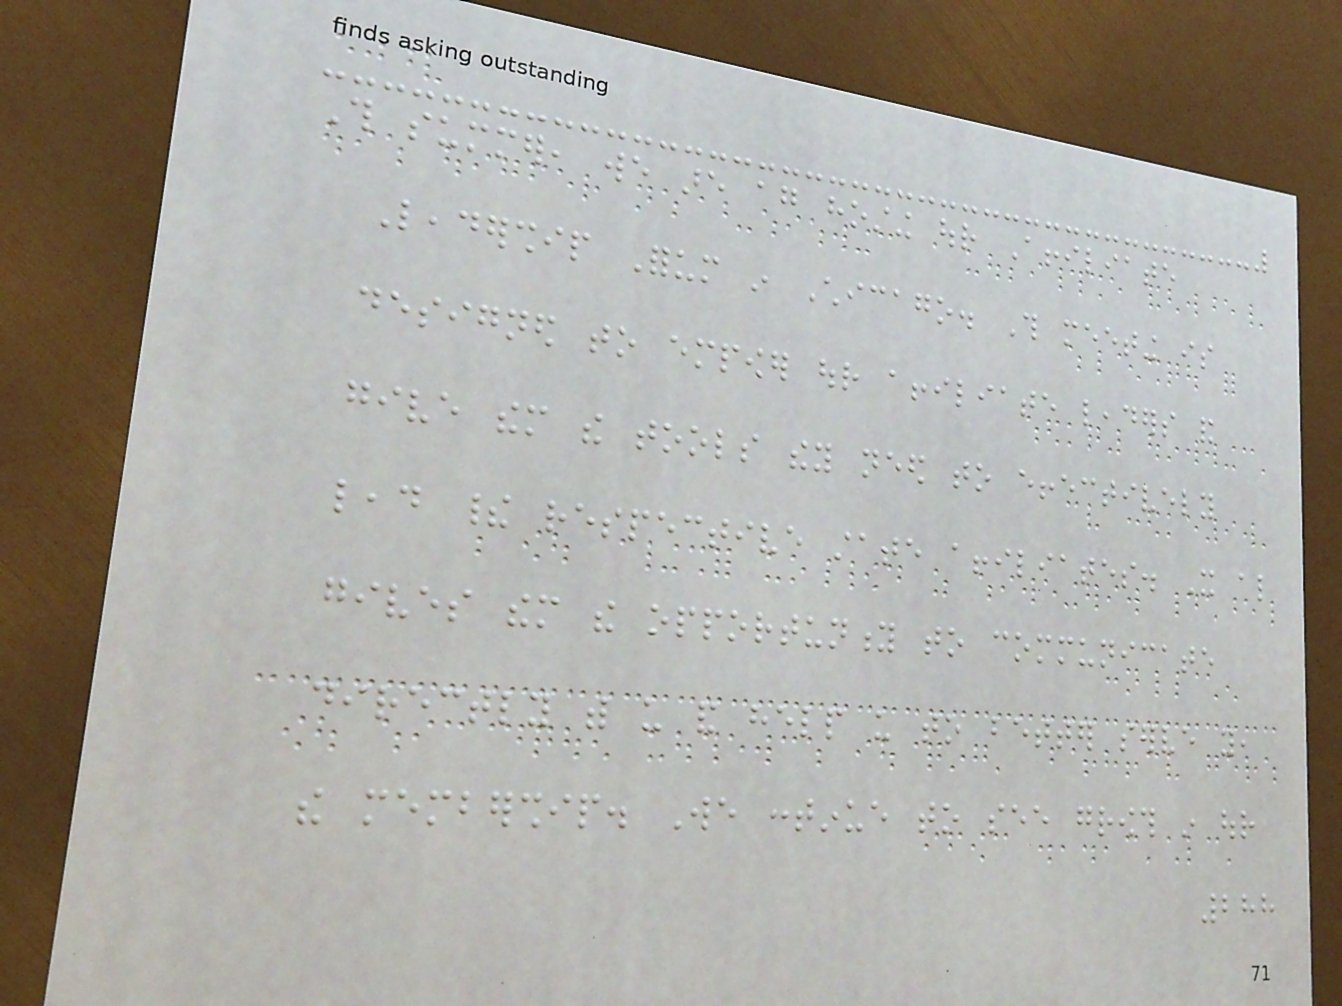This summer, we are again hosting our Affiliate
Leadership Forum in Chicago. This meeting is
designed to empower our affiliate leaders and
give them the tools they need to effectively
lead their respective state affiliates. It also
gives them the opportunity to communicate
directly with us and help us to better serve you,
the membership. We continue to see growth in our
288
